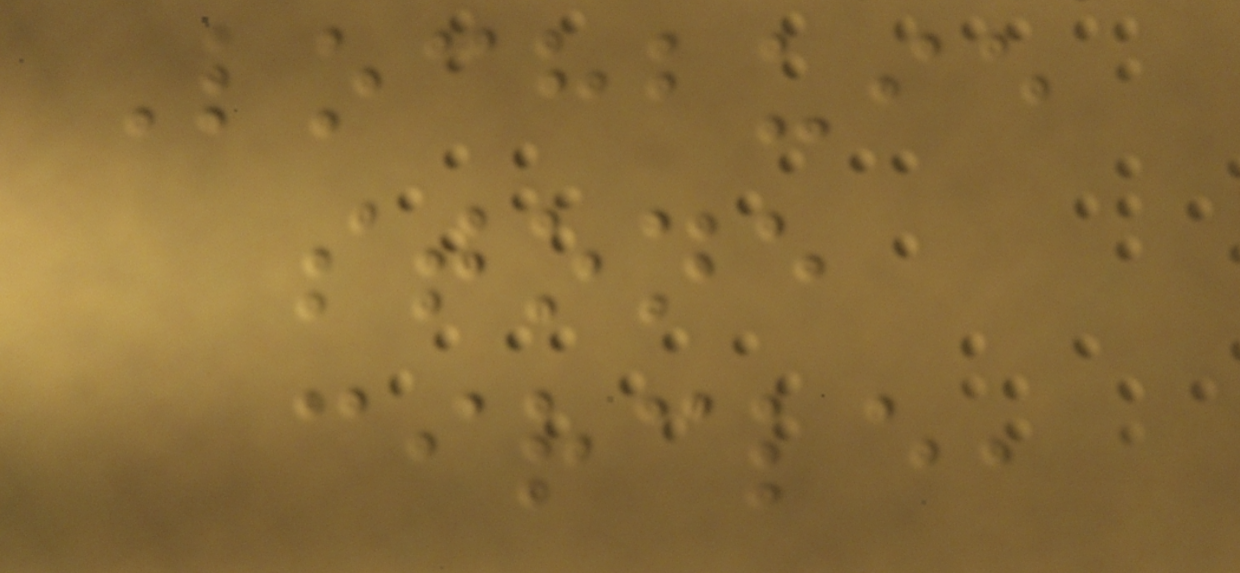Lochbuie
stone
circle,
